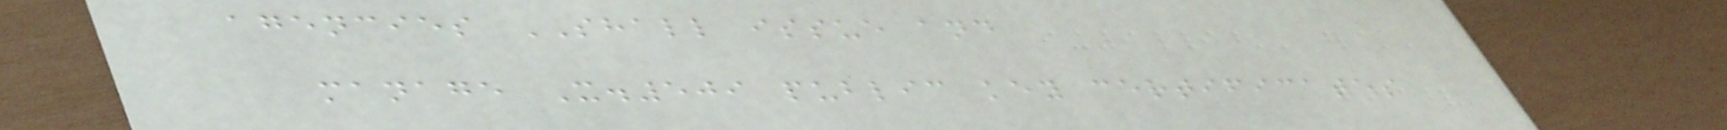agencies SHALL issue and
manage X.509 public key certificates
